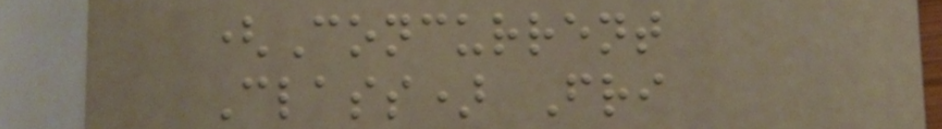(Concurrent
Class) Fri
